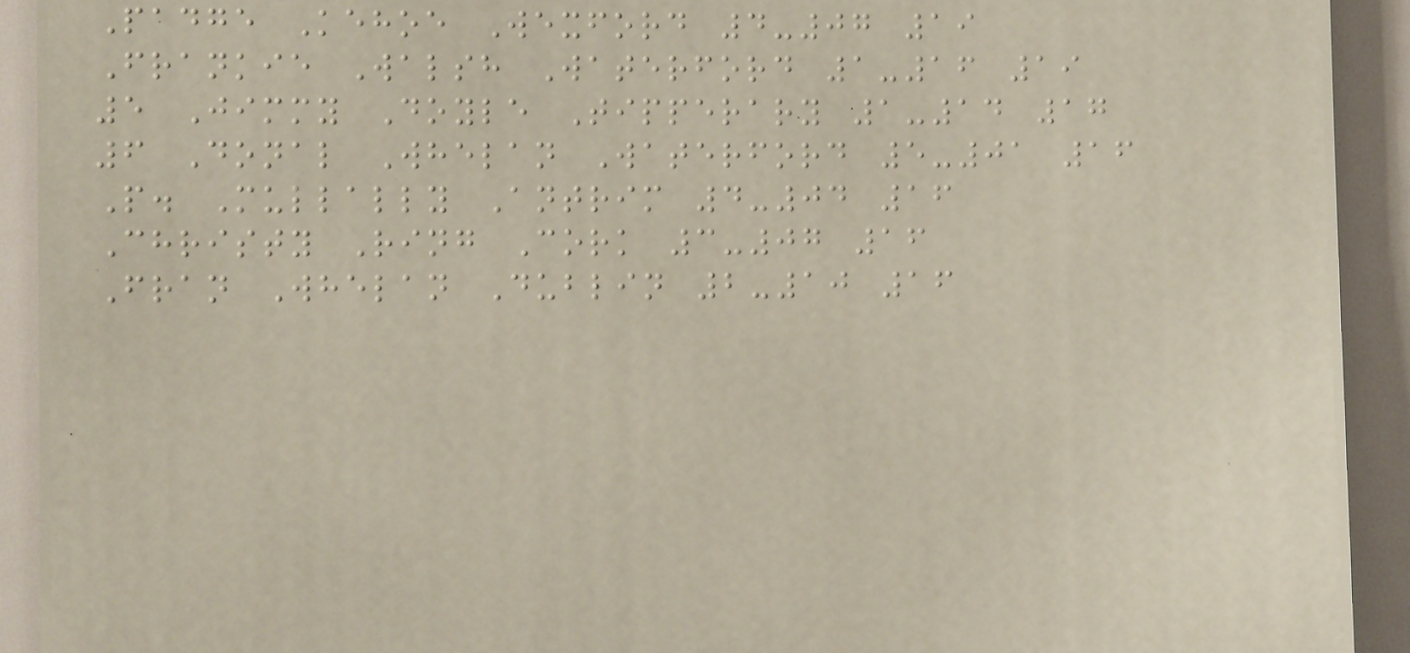Padge Kehoe Wexford 4-07 19
Frankie Walsh Waterford 1-16 19
5 Jimmy Doyle Tipperary 1-14 17
6 Donal Whelan Waterford 5-01 16
P. Mullally Antrim 4-04 16
Christy Ring Cork 3-07 16
Fran Whelan Dublin 2-10 16
